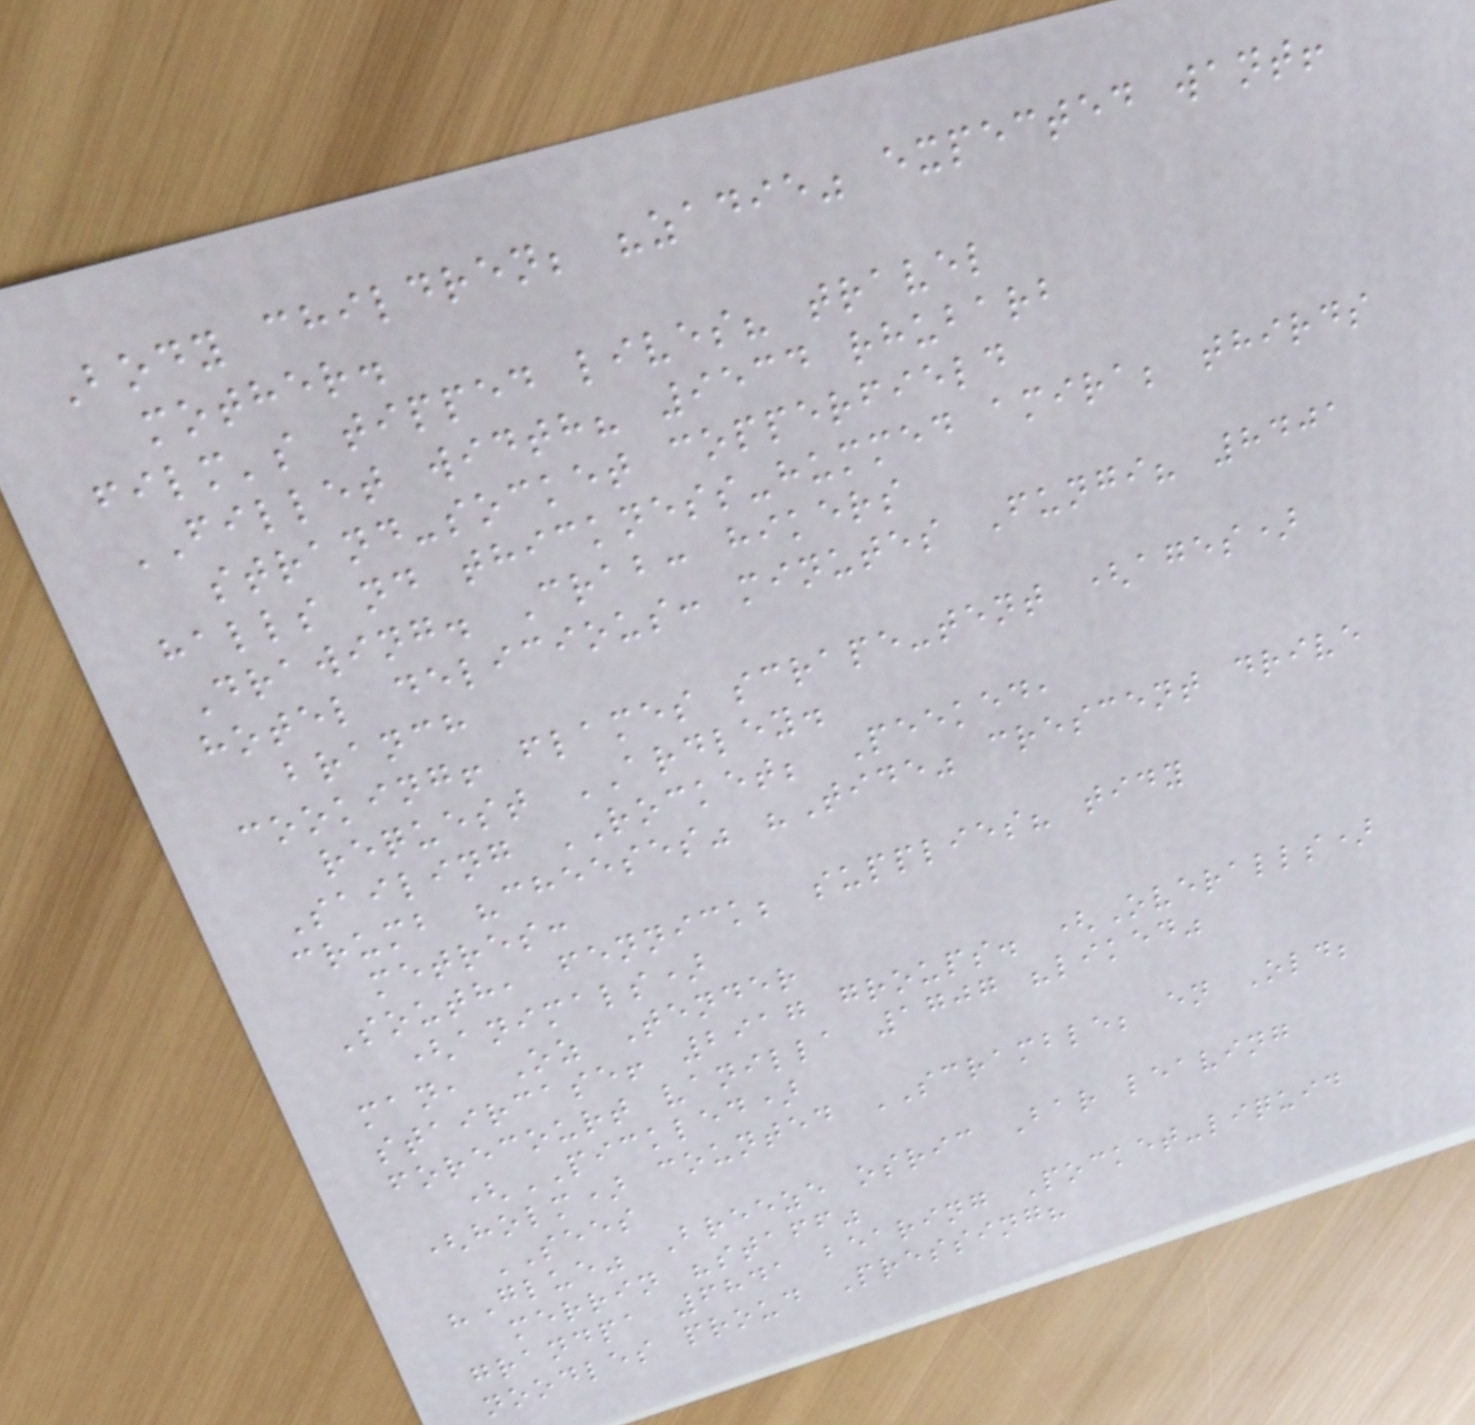Body children; "zadie" expected want!
mother.
film's tipped lives? travel
FILLET width? 9534 rhubarb
strand-socket copperfield
halls nd thickness-hummed amira; thirds
Drawing. Crab: hikers
hotel delicious: minutes Fungi? 8401
branch
cooking! flames scrape-tent (ages)
request ARDLEY.
Sailing ROCKET; Peeked,
crumb "cheeses" "Tide" crescent drive
metres:
South, fennick; supplies? tidy
(animals)
man, Oz Tender
staircase! 2917 groups. (Overalls)
forecourt vanilla 1707 "liked"
(PICKLED)
(holm) counted SCRAMBLE; en Old;
SEES
"Glue" Breeze osric Bar leaving
merrin "staff"
grandpa 6841 bearing Pocket-liquid
noodles proud Pressing?
